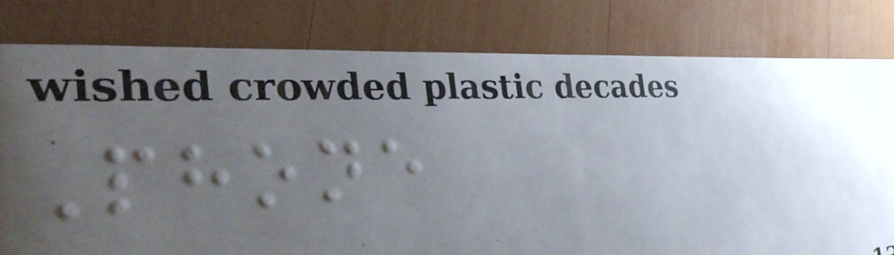Phone
